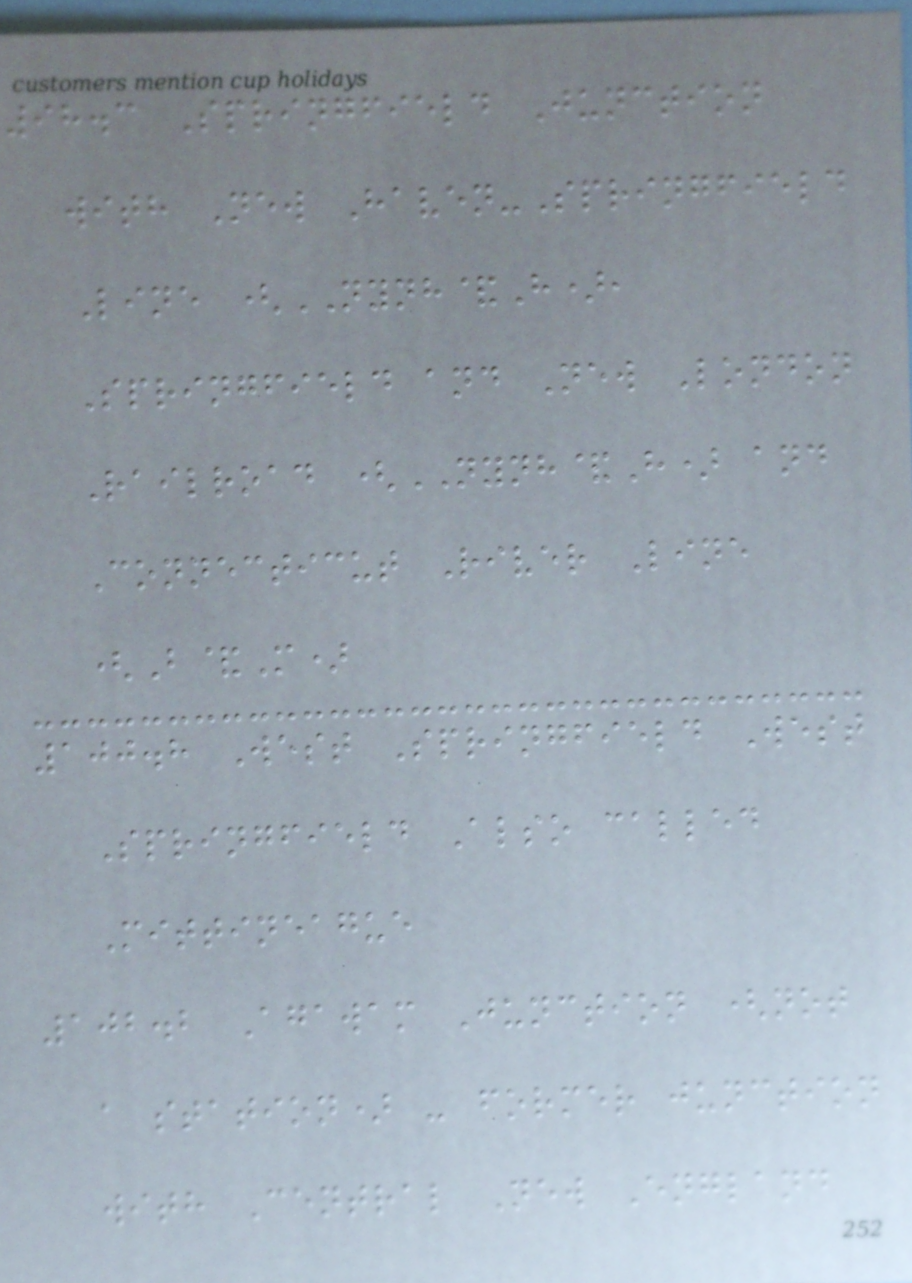98.3 Springfield Junction
with New Haven-Springfield
Line (NYNH&H),
Springfield and New London
Railroad (NYNH&H) and
Connecticut River Line
(B&M)
100.8 West Springfield West
Springfield Also called
Mittineague
102.2 Agawam Junction (not
a station) - former junction
with Central New England
